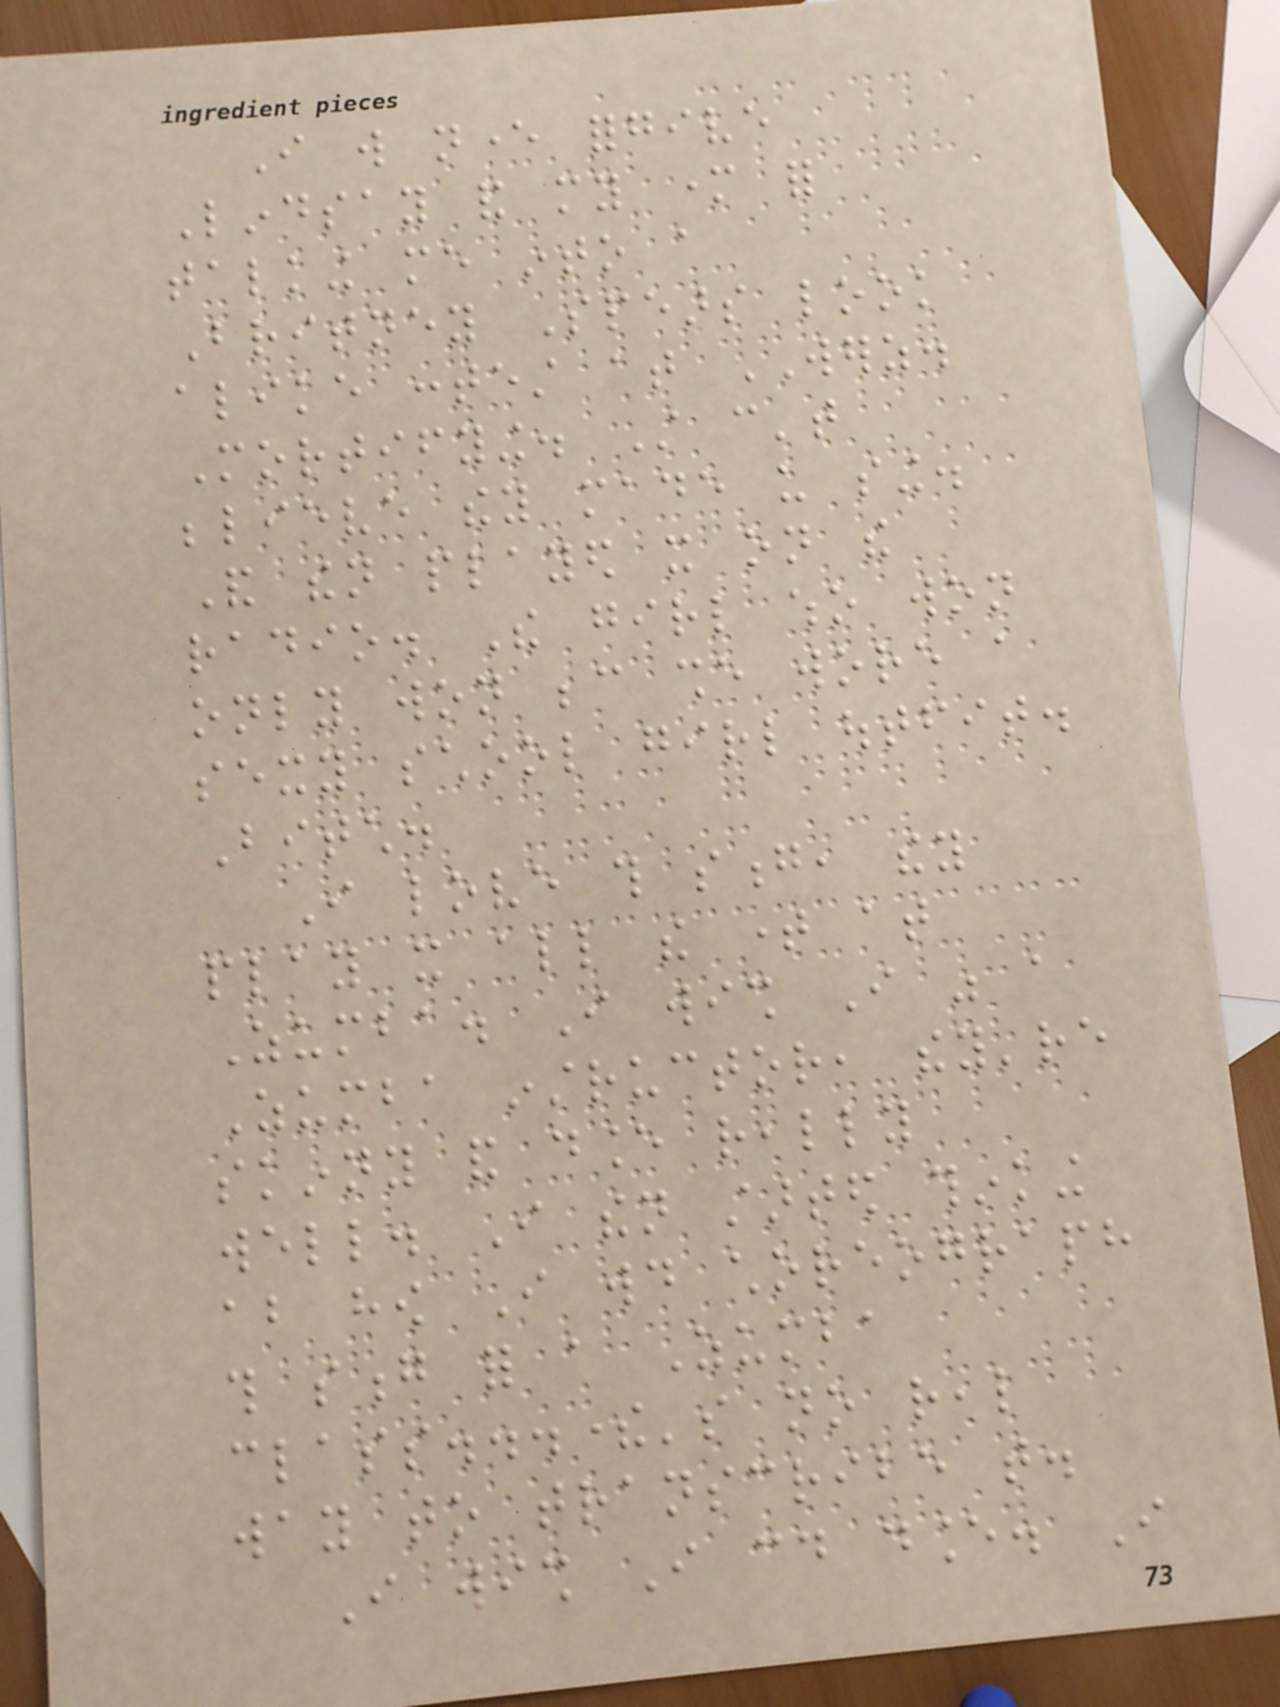I will never forgive
Lindsay and my mother for
talking me into a
Britney Spears look
alike contest at WERZ.
Mortifying. Still can't
believe they made us sing.
And then played it on the
radio. The girl who won
only won because she wore a
sexy school girl outfit.
Bitch.
I love this song, they
play it all the time at
Zumba. I wish I was a
Zumba instructor, they're
skinny and dance really
well. I then started thinking
about how I would choreograph
this song for a Zumba
class...there's no real
way to transcribe that.
I wish I could dance. I
